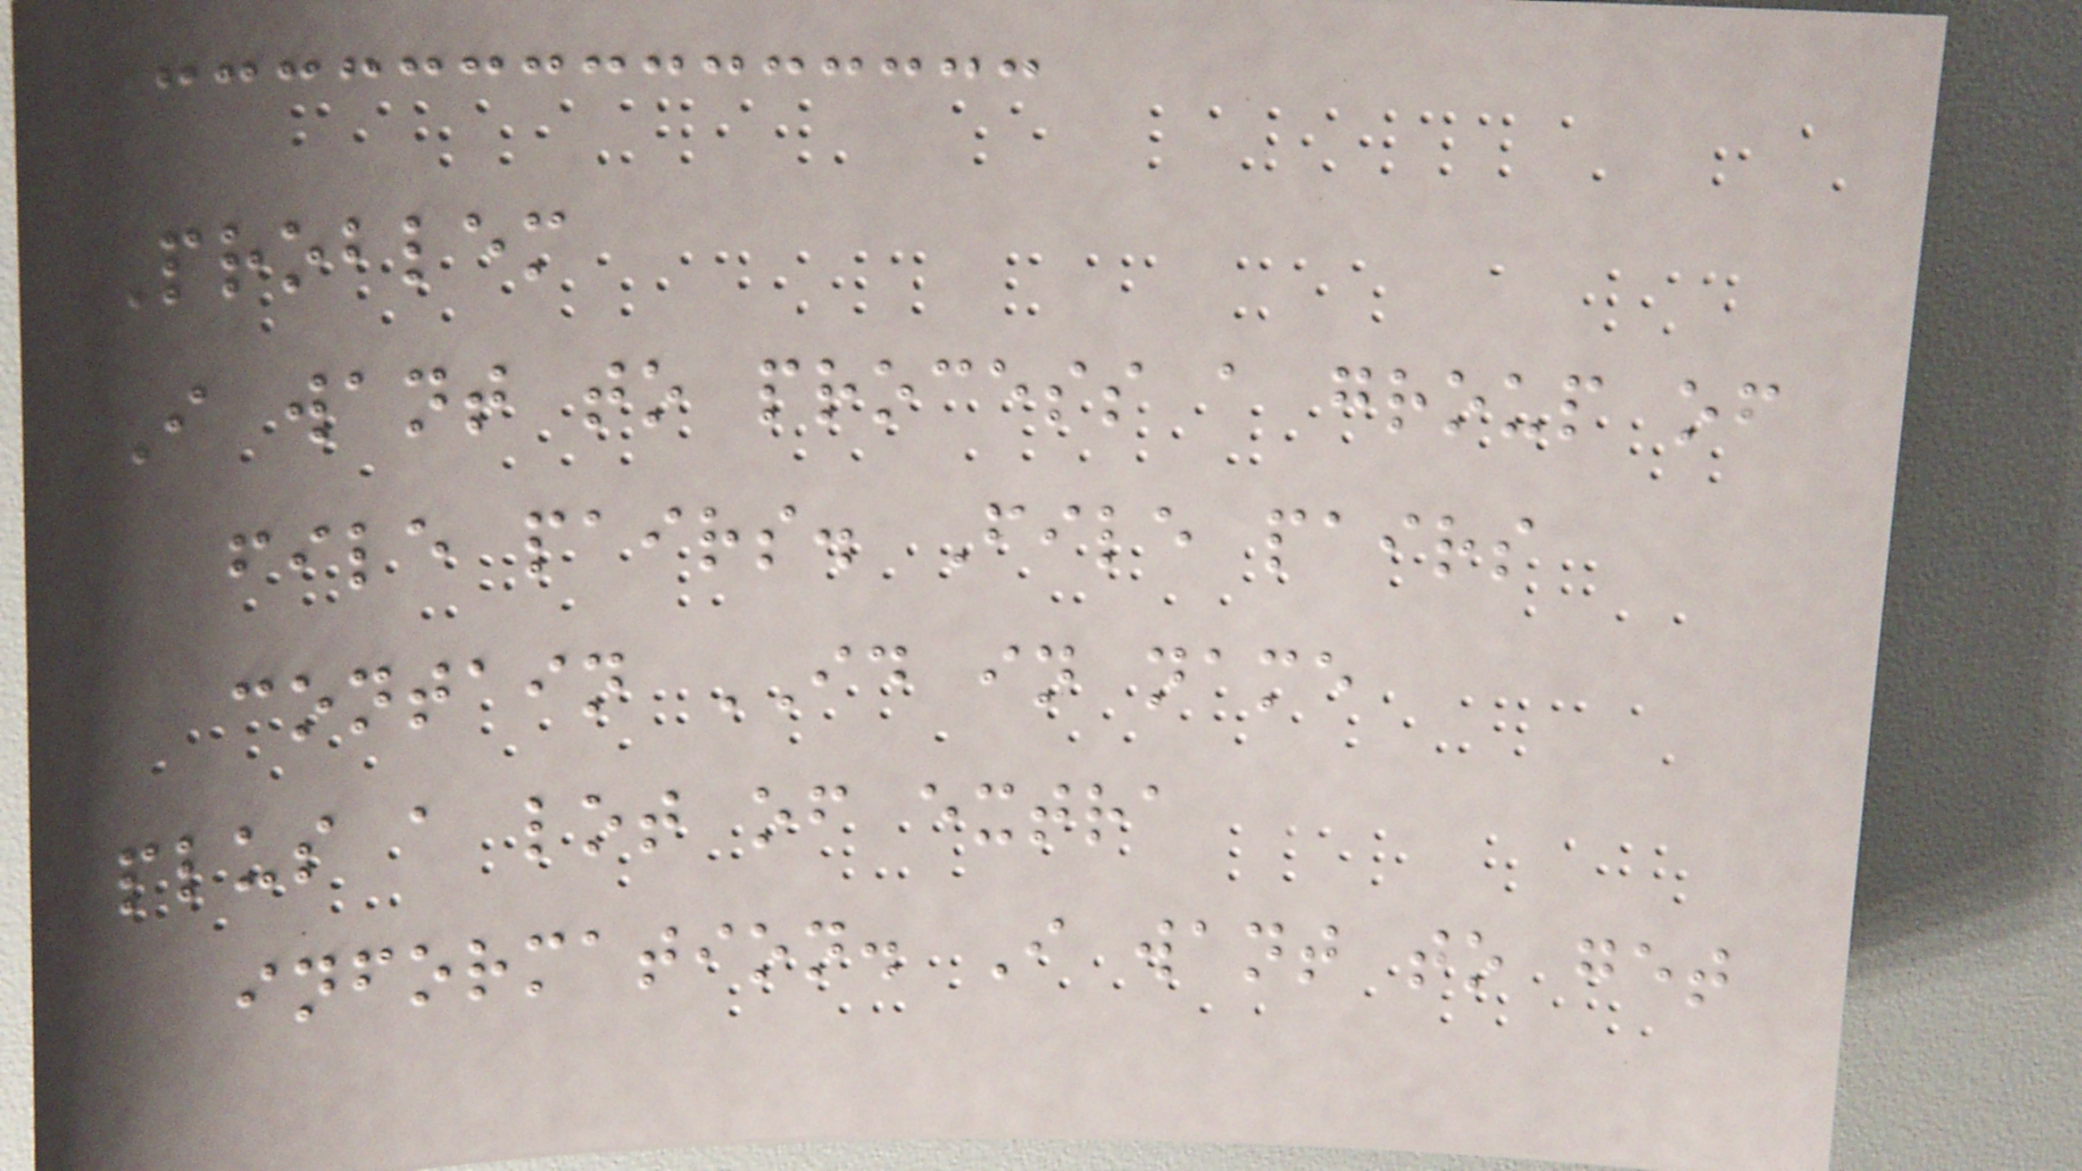Problem
I want to process a group of
file pairs. File pairs
contain ID in name
plus a lot of extra
information. I want to get
